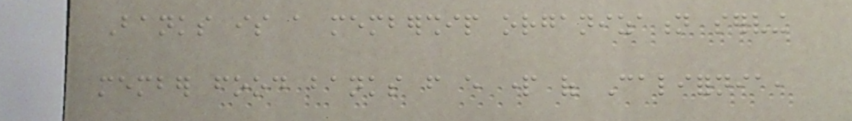Banks is a membership organization serving
member food banks from every part of California,
